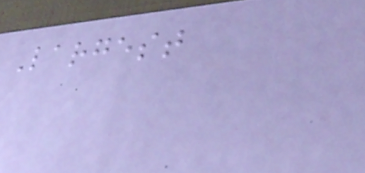Largest
